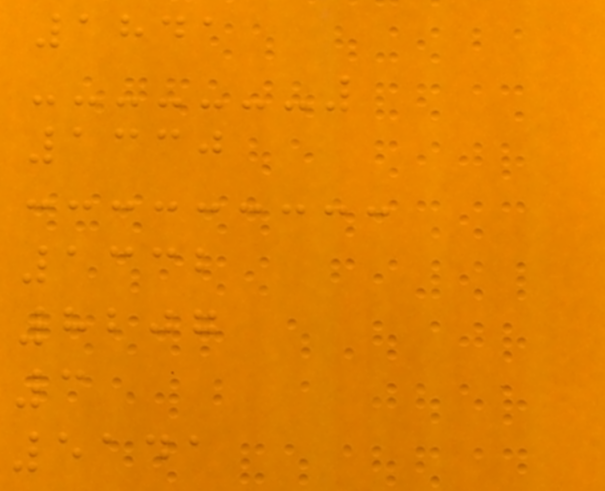1841
1330
1332
8207
3
5141
